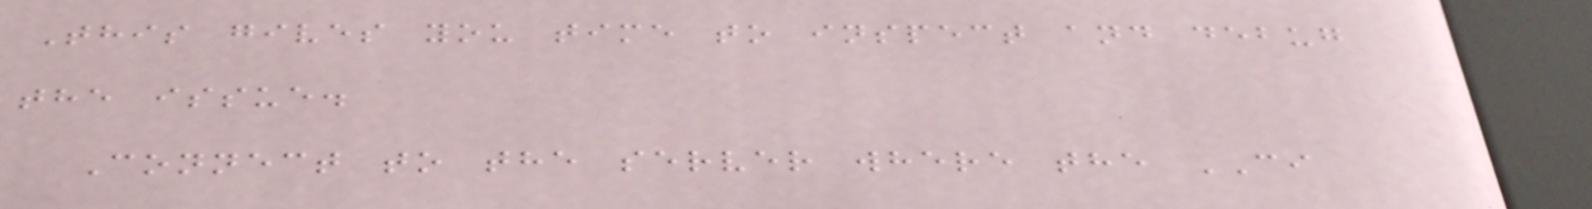This gives you time to inspect and debug
the issue.
Connect to the server where the CI
